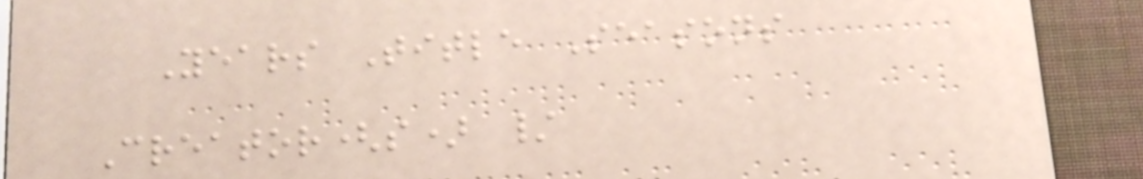Years Title Seasons
Creator(s) /
